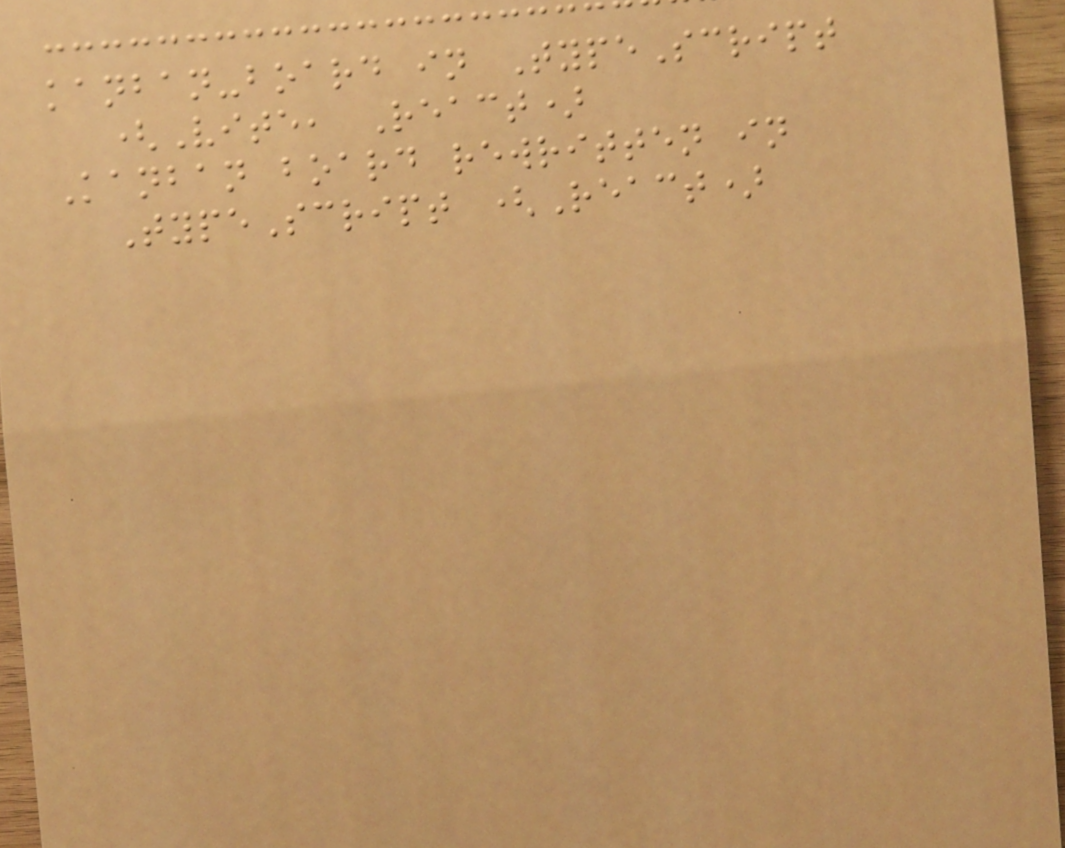kanban-board in TypeScript
(Vite, React)
Kanban board rewritten in
TypeScript (React)
